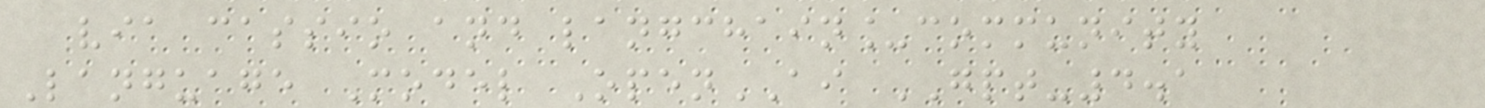via cassio and langchain_community
Language Model OpenAI GPT-4.1
